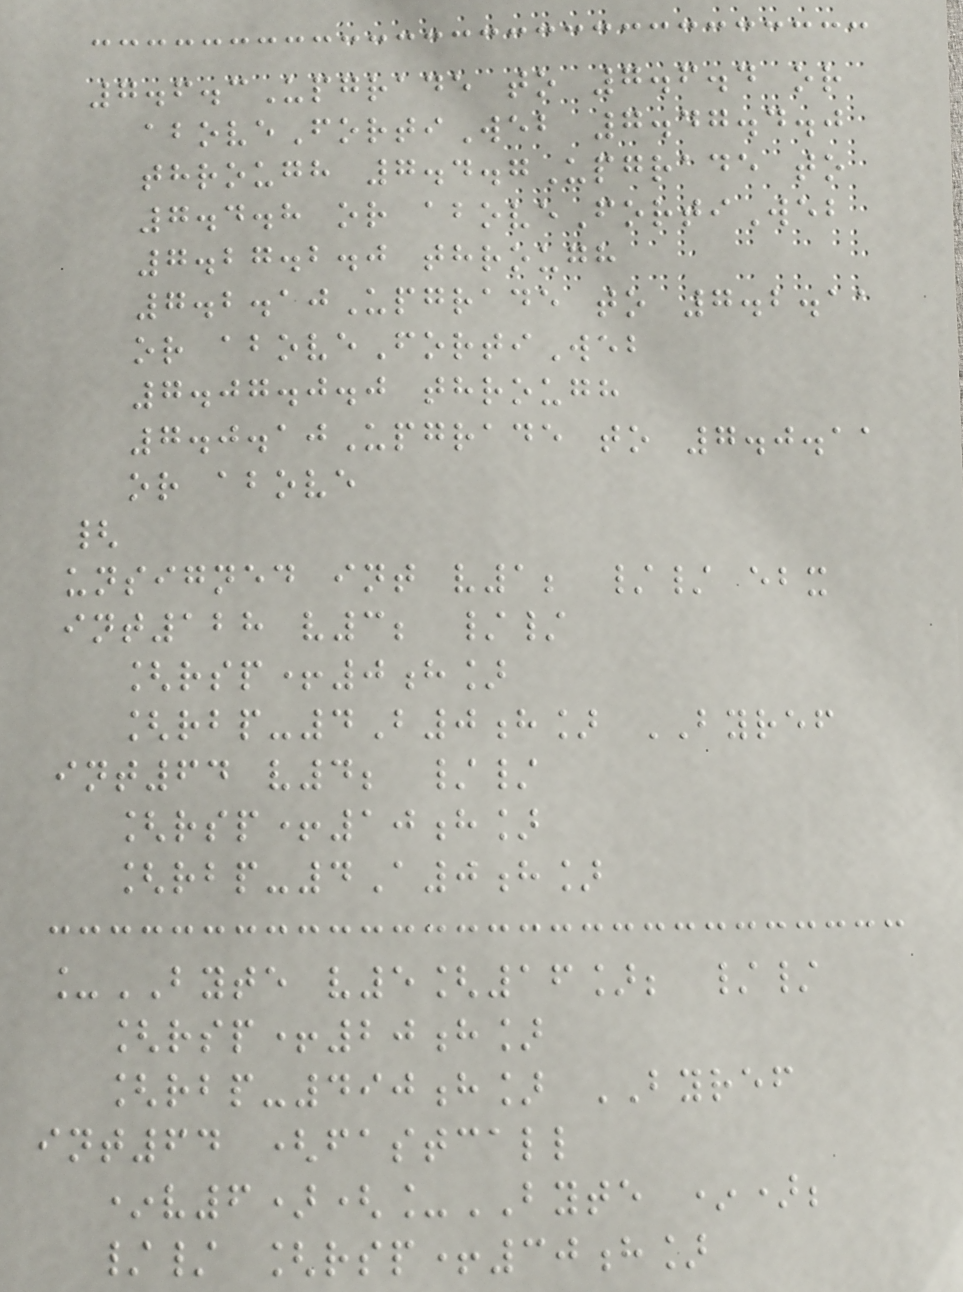7.6.3Upgrade to 7.6.4 or
aboveFortiWeb 7.47.4.0
through 7.4.7Upgrade to
7.4.8 or aboveFortiWeb
7.27.2.0 through
7.2.10Upgrade to 7.2.11
or aboveFortiWeb
7.07.0.0 through
7.0.10Upgrade to 7.0.11
or above
{
unsigned int v1; // ebx
int128 v3; //
[rsp+0h]
[rbp-4B0h] BYREF
int64 v4; //
[rsp+10h]
[rbp-4A0h]
_BYTE v5[16]; //
[rsp+20h]
[rbp-490h] BYREF
int64 (fastcall
*v6)(_BYTE *);
// [rsp+30h]
